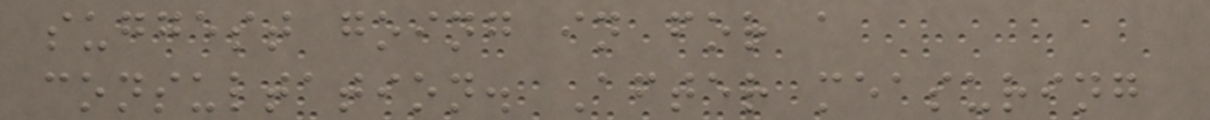suggest going in for a
consultation. After measuring
